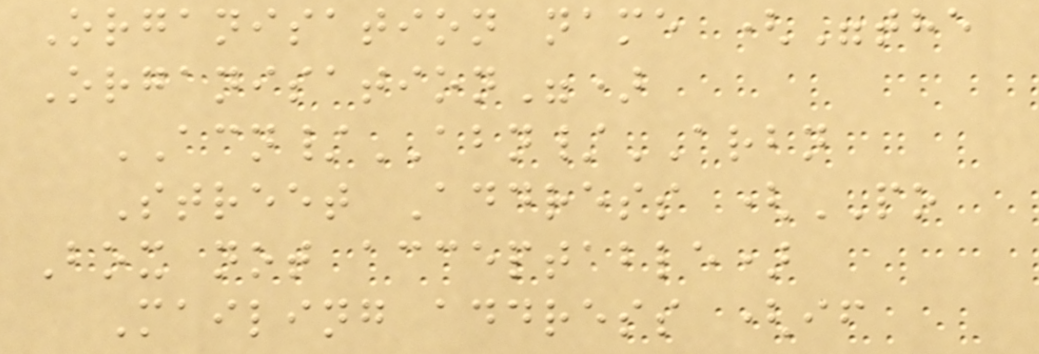Organisation name ("the
Organisation")
ACN/ABN/ARBN
Street Address (PO
Box not acceptable)
Mailing address (if
